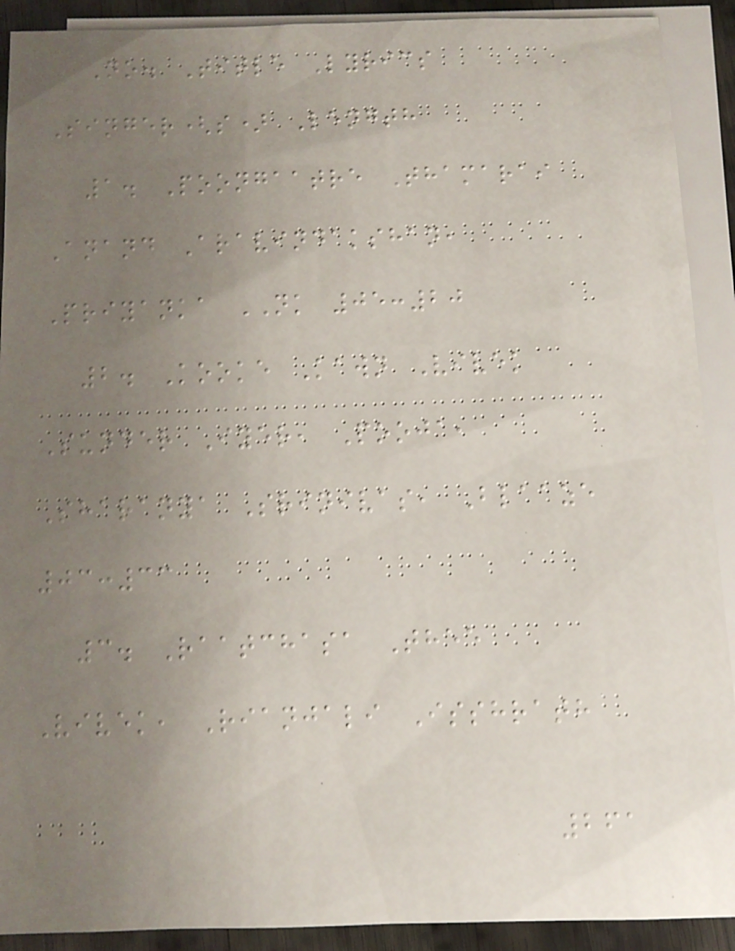No. Title Lyrics
Singer(s) Length
1. Poongaatre Thamarai
Anand Aravindakshan,
Priyanka NK 05:20
2. Kooke Kawn Vivek
Sunder Iyer, Pooja,
Sharanya Srinivas, Blaaze
03:33
3. Raatchasa Thee
Vivek, Rianjali Isshrath
261
